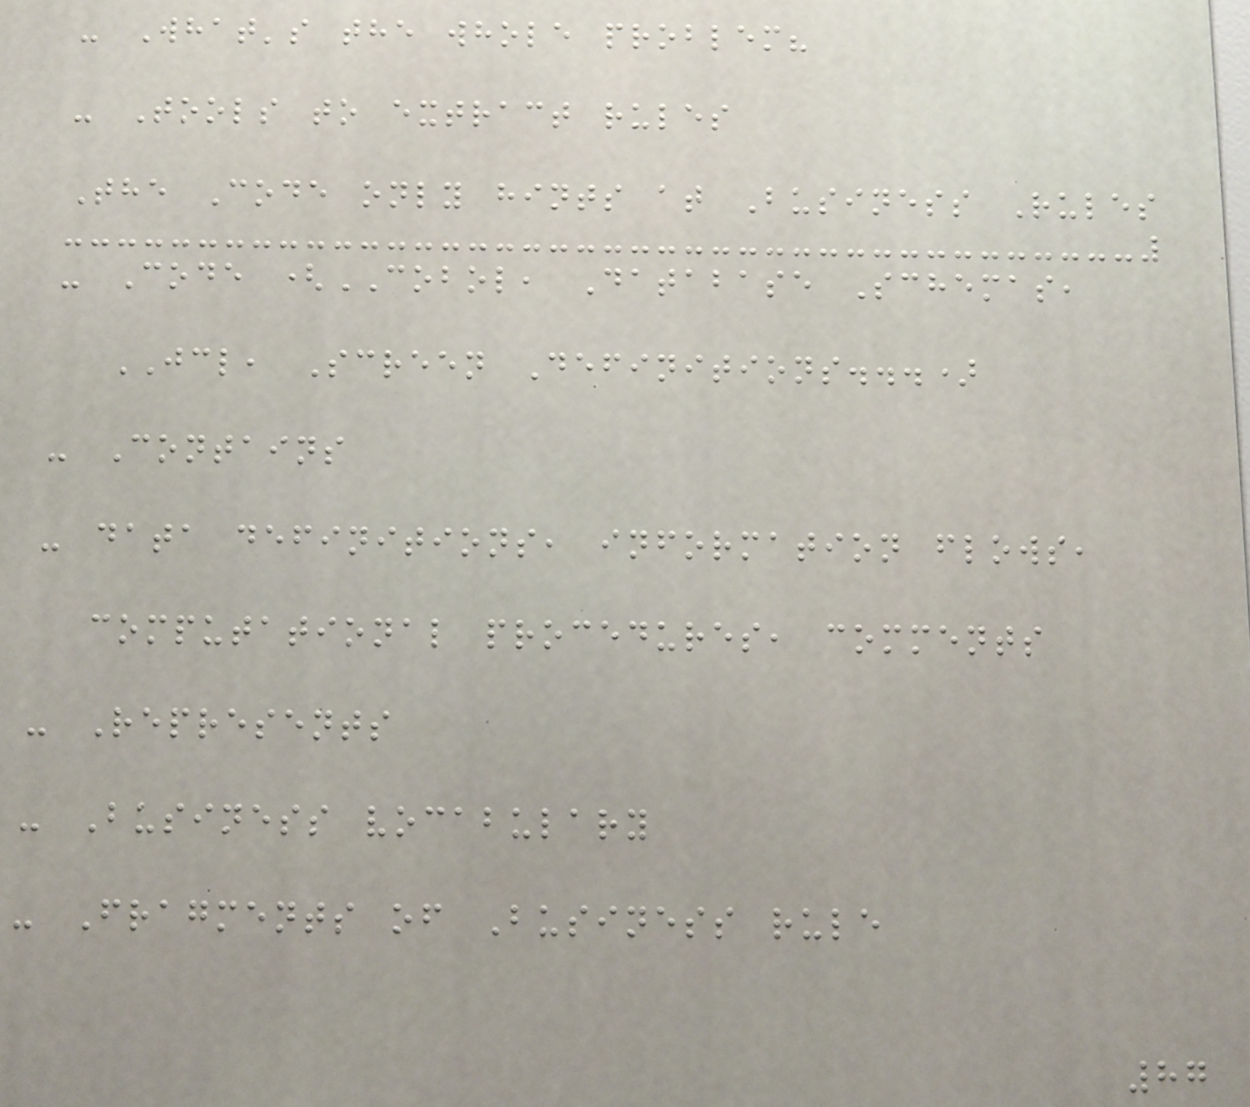- What's the whole problem?
- Tools to extract rules
The Code only hints at Business Rules
- Code (COBOL, Database Schemas,
JCL, Screen Definitions...)
- Contains
- data definitions, information flows,
computational procedures, comments
- Represents
- Business vocabulary
- Fragments of Business rule
87
